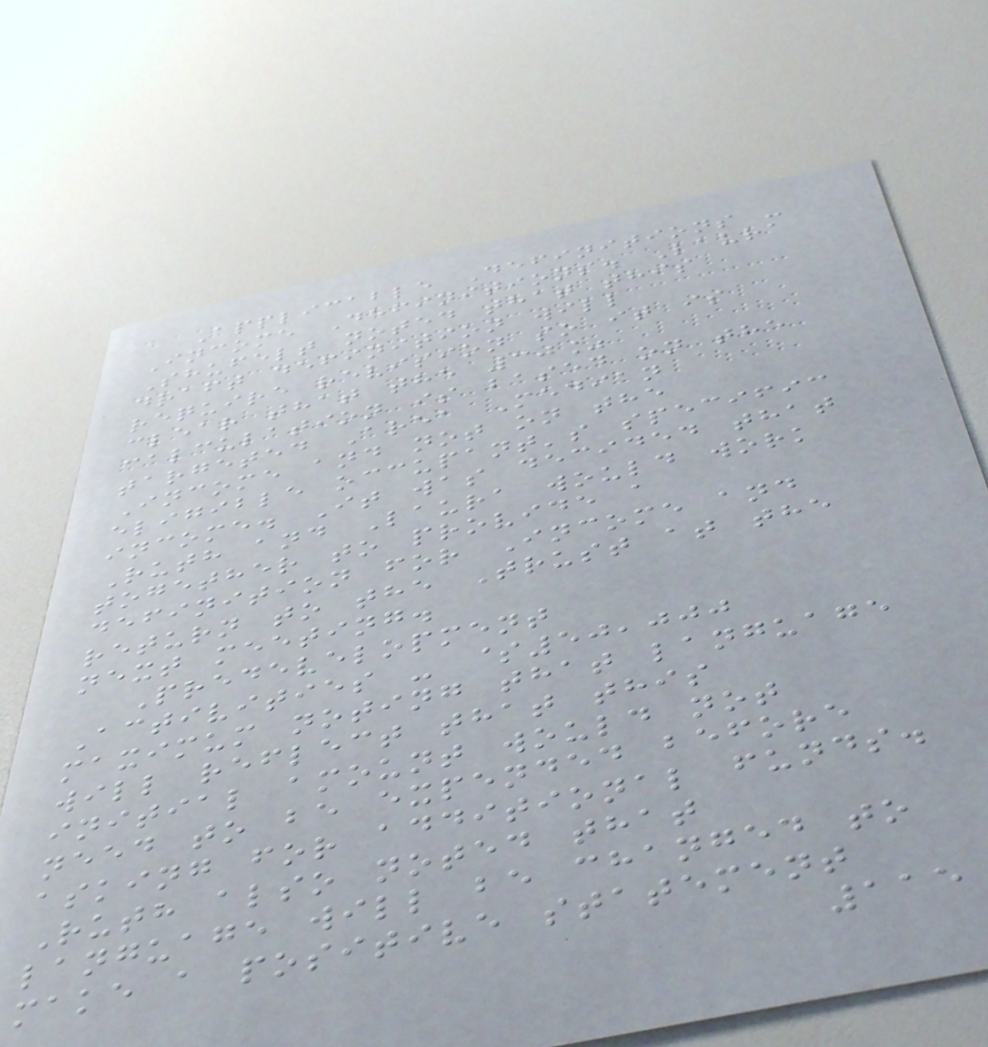Applicable Definitions -
Income Definitions. Laura
Shufelt noted that this
draft definition will
require revision so it is
clear that the 30%
calculation is based on the
targeted Area Median
Income and not on the
eligible occupant's specific
income. It was decided that
Ruth and Laura would work
together to provide a
definition for Income and
return to the Trust at the
next meeting.
Predevelopment
Activities - $50,000
maximum noting that language
will reflect that this
initial amount would not
need to be expended before
asking for additional funds.
Ruth also noted that
language will be changed to
make a positive statement
115
